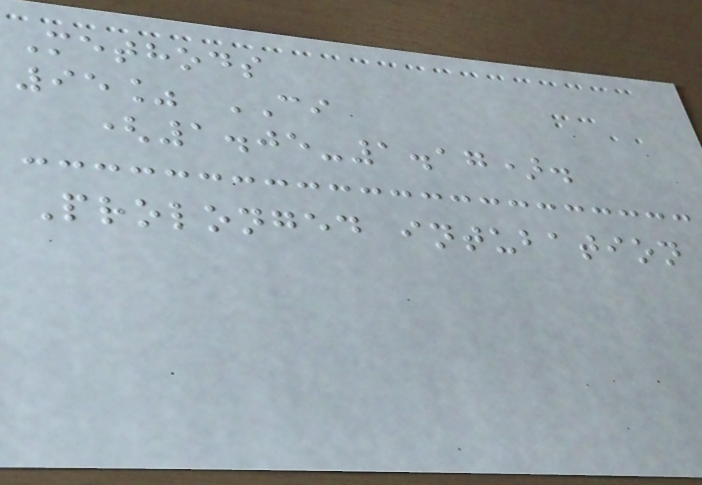Methods
95% CI
(1.05-1.17).
Prolonged intubation
